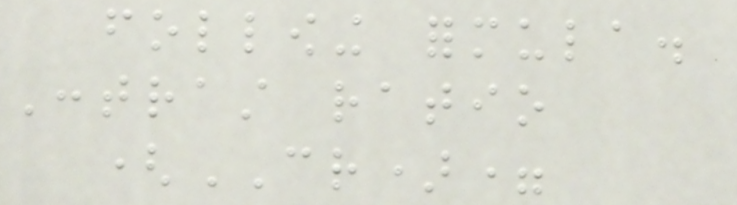following formula.
Contrast ratio
(CR)=
